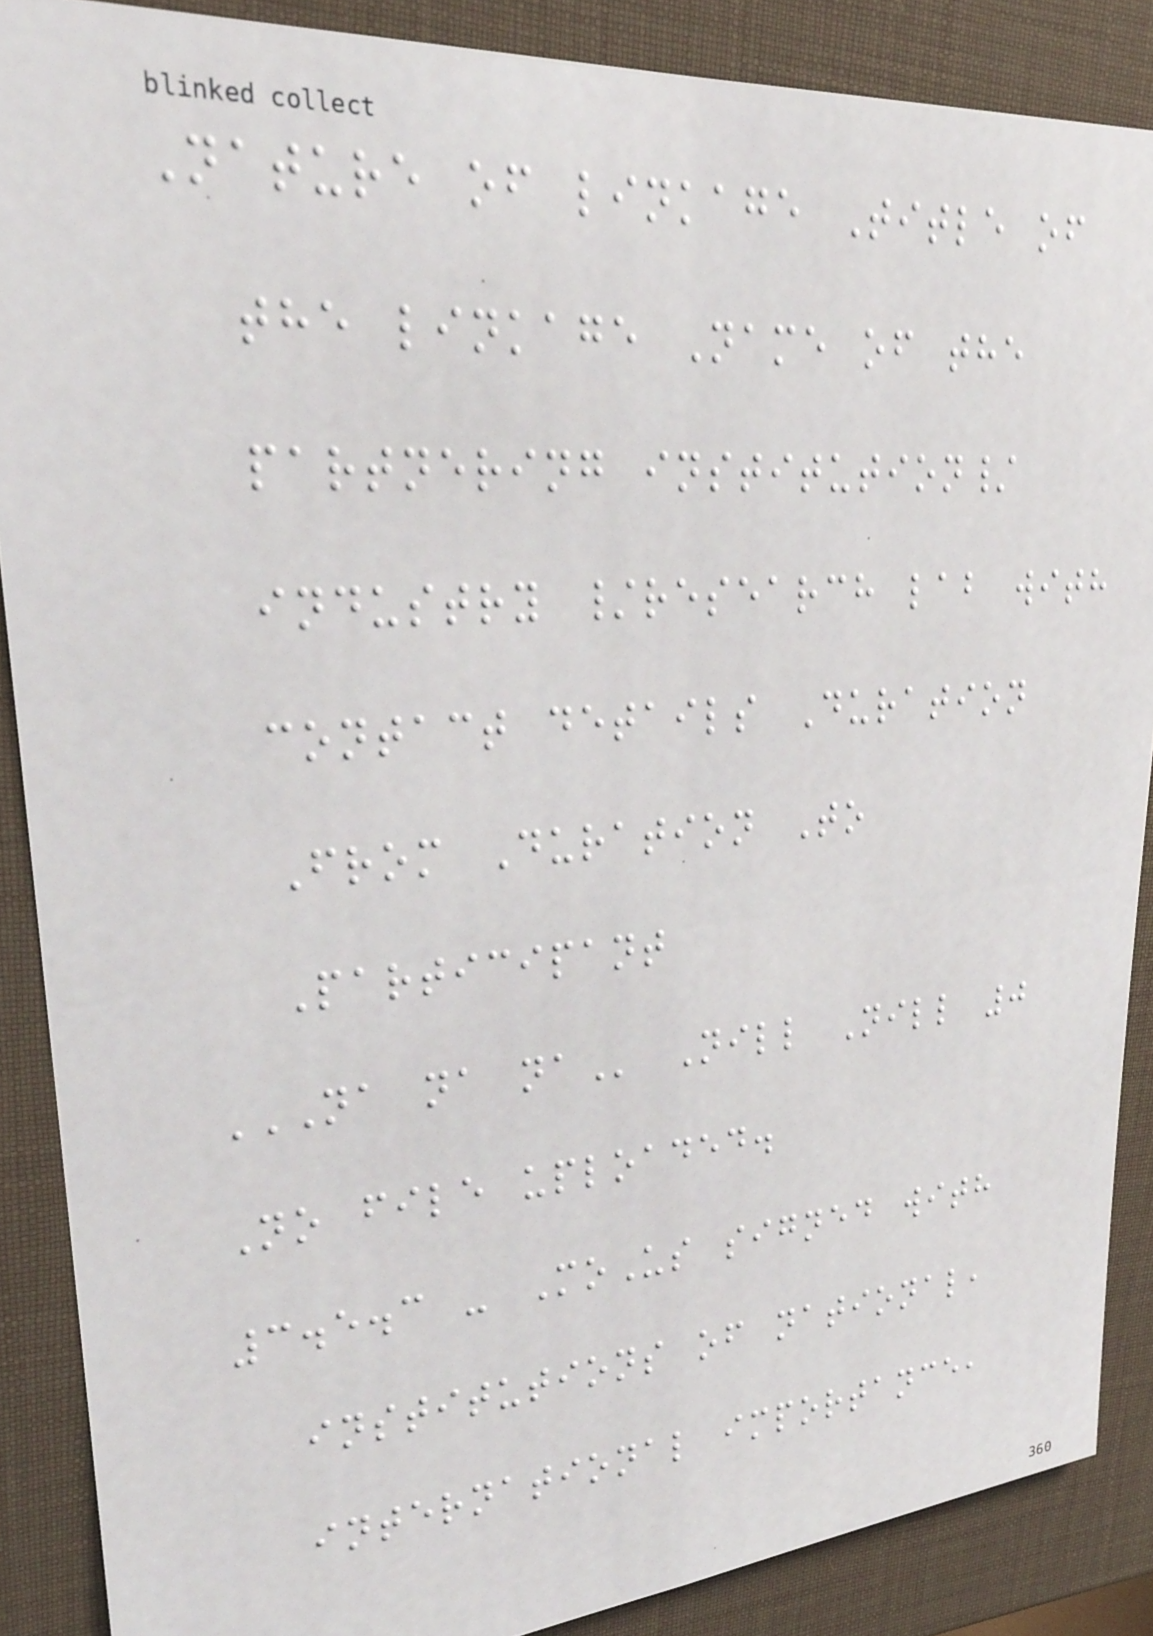Nature of linkage Title of
the linkage Name of the
partnering institution/
industry /research lab with
contact details Duration
From Duration To
Participant
NA NA NA Nill Nill 0
No file uploaded.
3.5.3 - MoUs signed with
institutions of national,
international importance,
